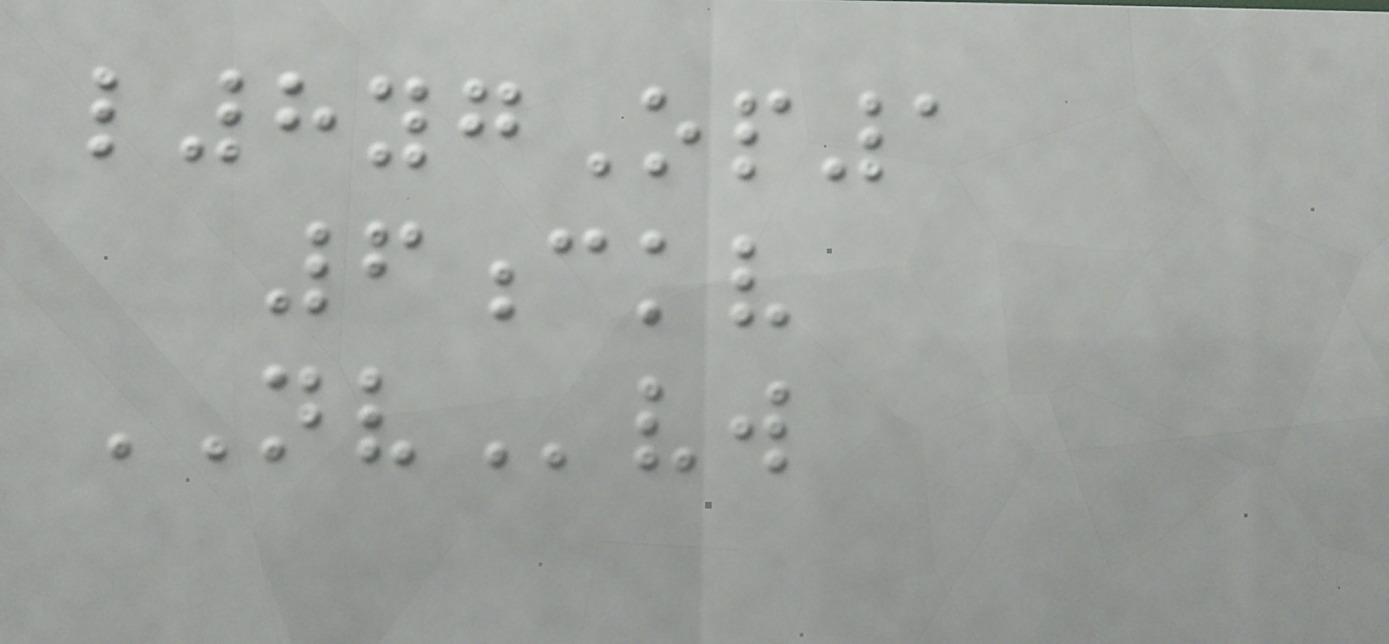l8ygOp1
6ckv
NVvw
